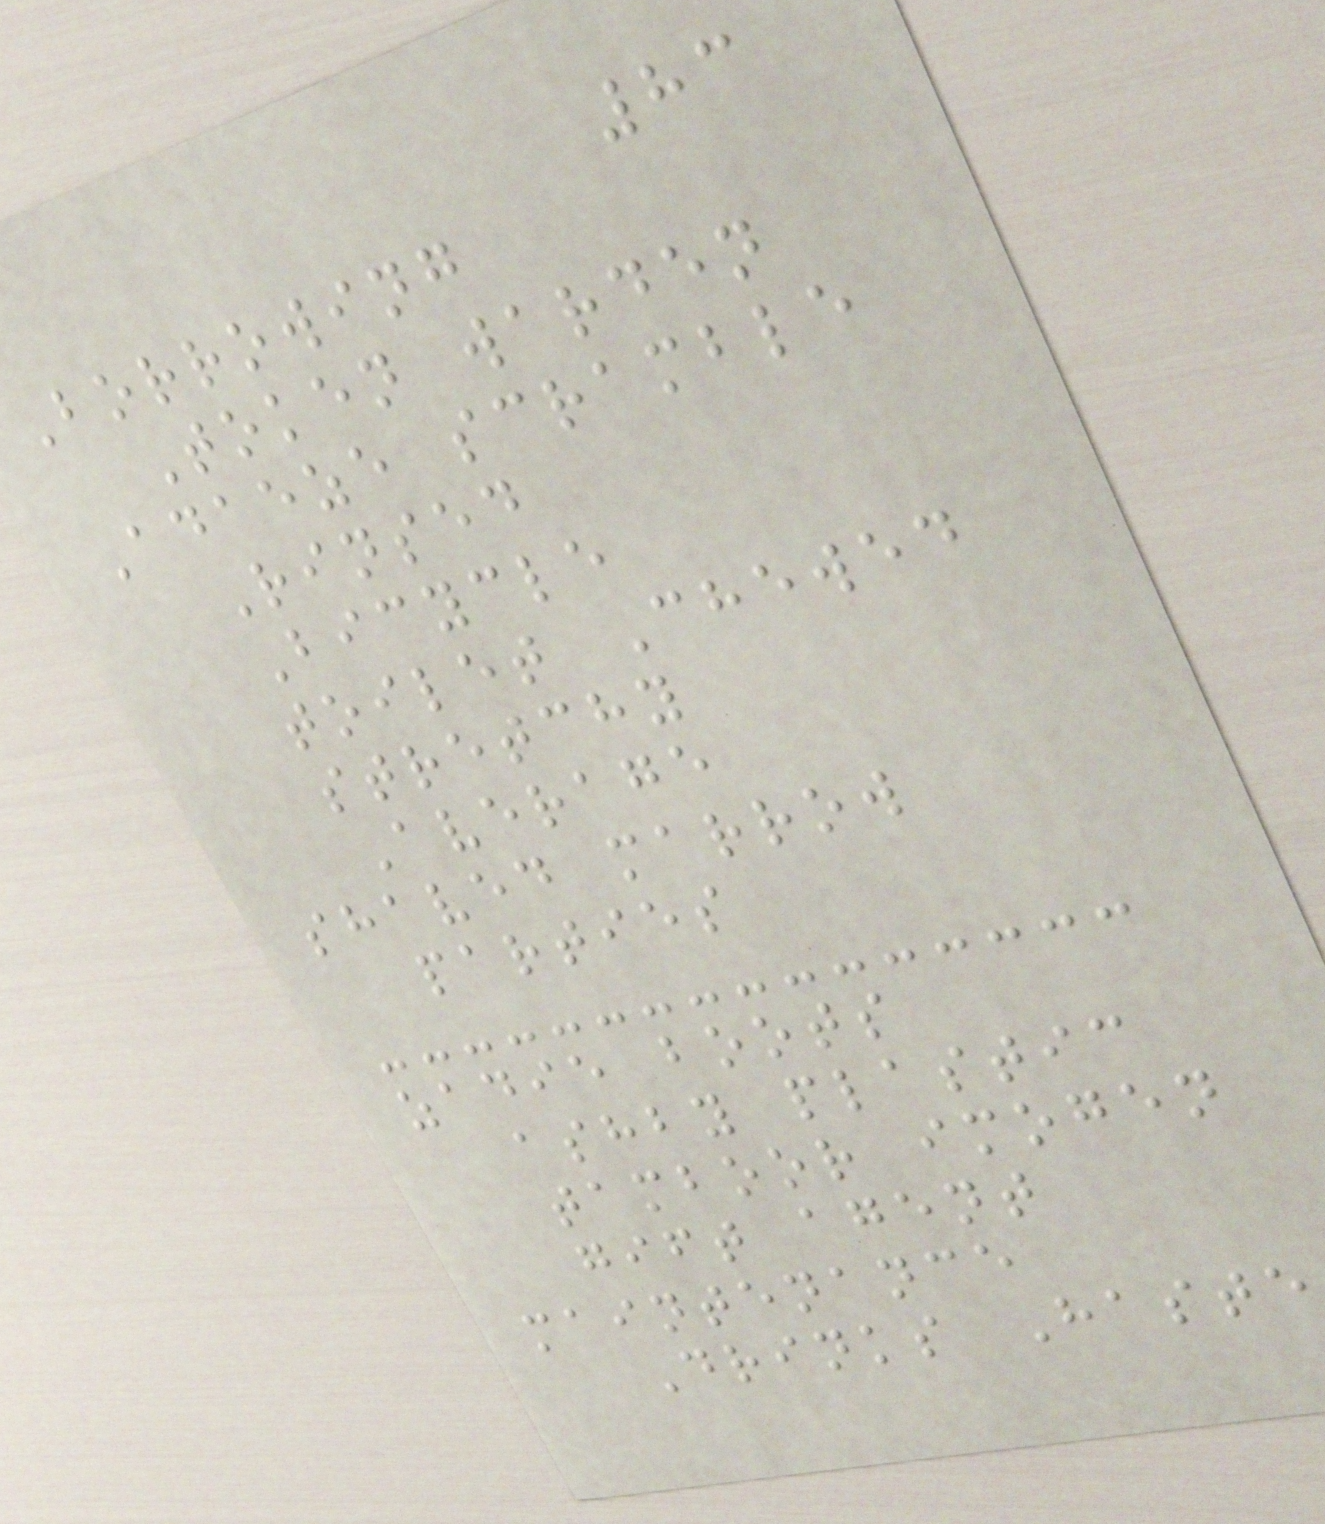83
Borrowing
Token warden
Adaeze scramble
Rinsed
Bicycle
toilet Chewed
stretchy
Average
shaved marrow
parties
zadie boots
ashby plastic
tamboor imogen
gift agent
maintenance
Drinks Haste
